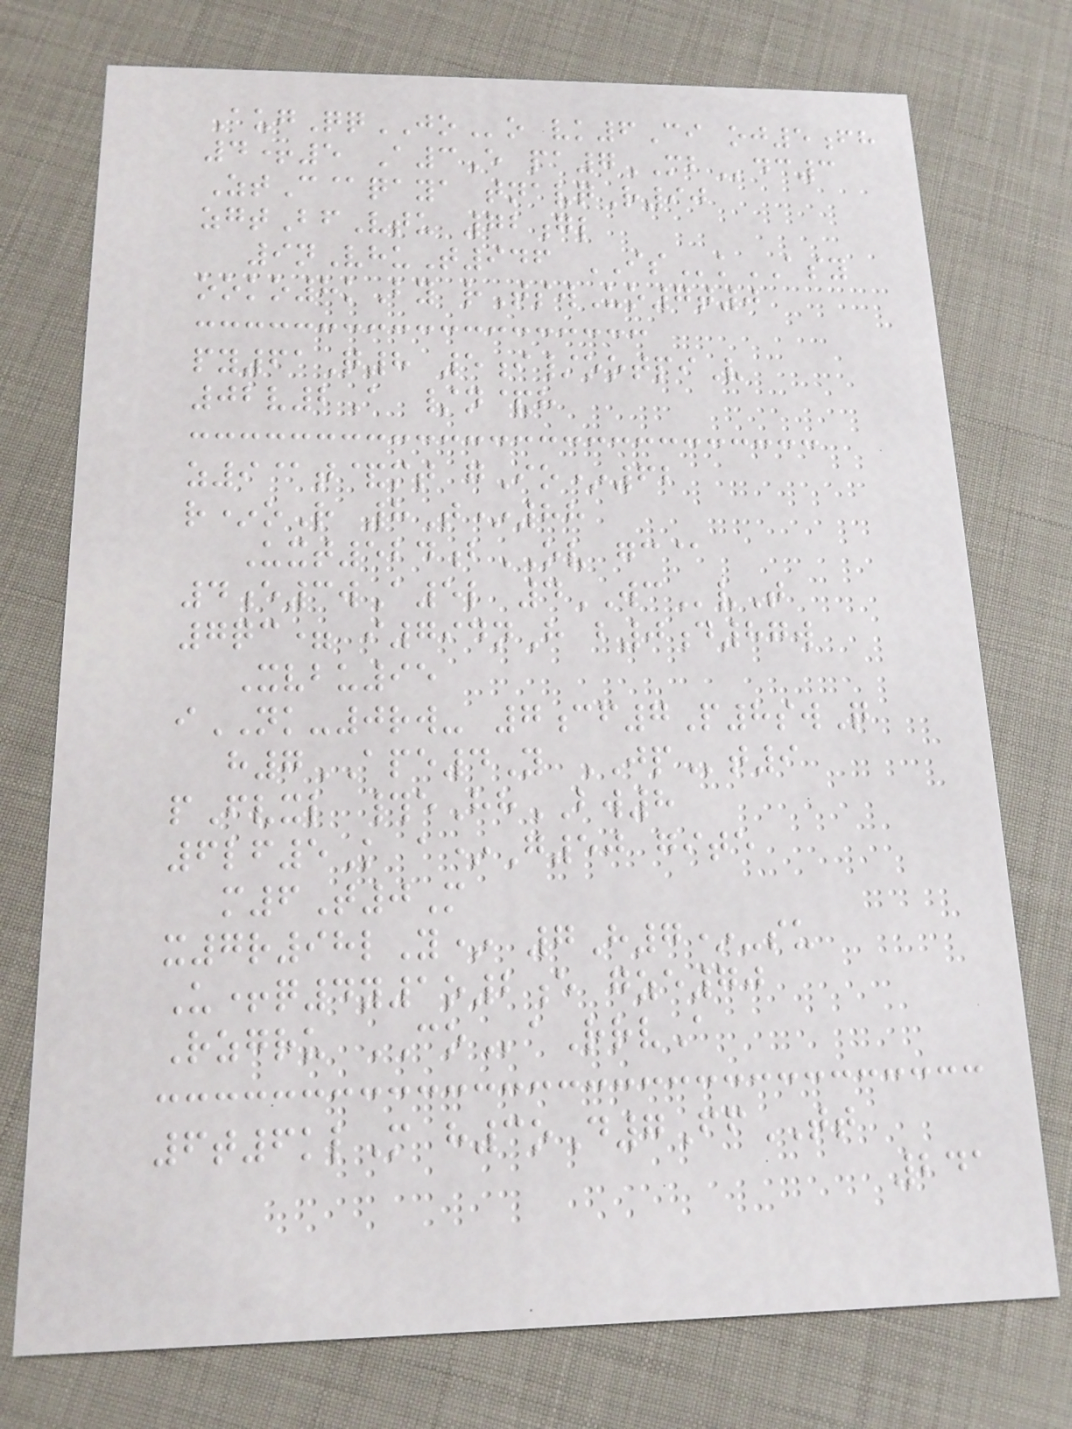AugQqJOo vk6Ci oj5fh
4+5 A3E pa7MBdc3
ZtC@qaya tnavqR90
zgtBfVtu 72gl
9nVhuT946 ISkASY
ooko8kBy rTswUo7t0
py61Q8 5i/ootpiV
02v2A /n&h
z9@t&mt gIo*62
r*oR 8T*88
Uxt524bOV gc@
4e3wA5l 4WCvT
7qc= i794nH b0d87w
Xvbu95
iNK-0rw- 7cf7P8swQ
h7APE4Y JPt9
pFvxl #eHhBW8
6lf5K a*G50 gite
m6T0M
x7r98lY* 7H7*-su
U+q4y1o2e gze70
Rzgru COaRrvA
6t6klM h3oD7FfTT
241
